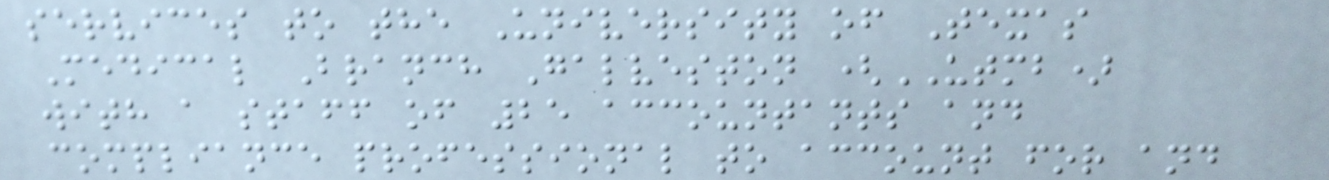services to the University of Texas
Medical Branch Galveston (UTMB)
with a staff of 25 accountants and
compliance professional to account for and
